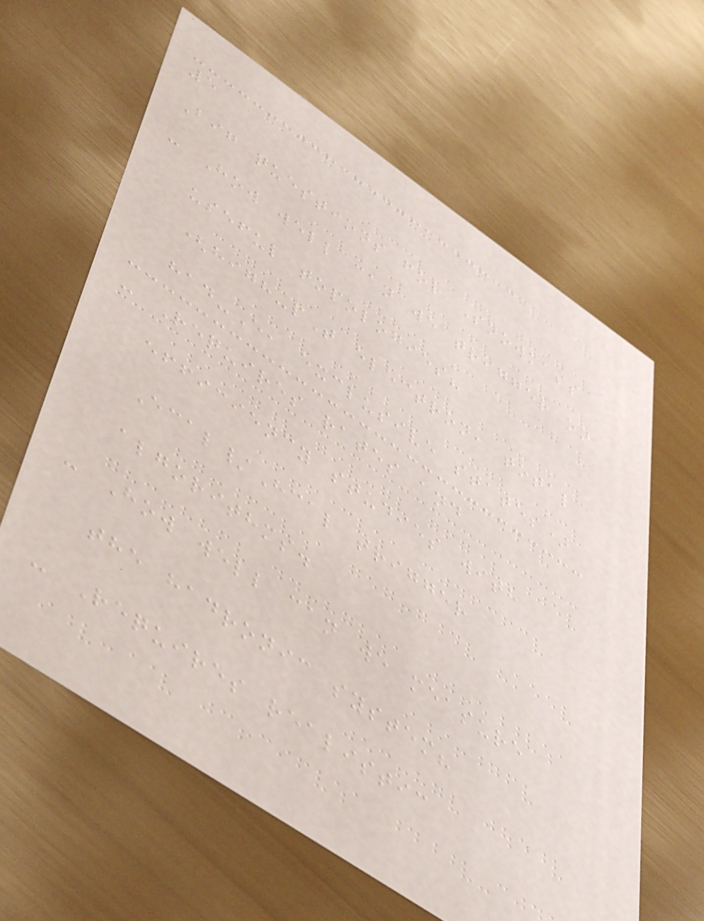5
Big questions for Snowmass
- How well can we trigger on
useful topologies?
(high-pT electron, total
had-E, exclusive states)
- Requires rates and
efficiency studies with
Ecal/Hcal trigger
algorithms.
- How well can we measure
the hadronic system?
- Requires realistic
